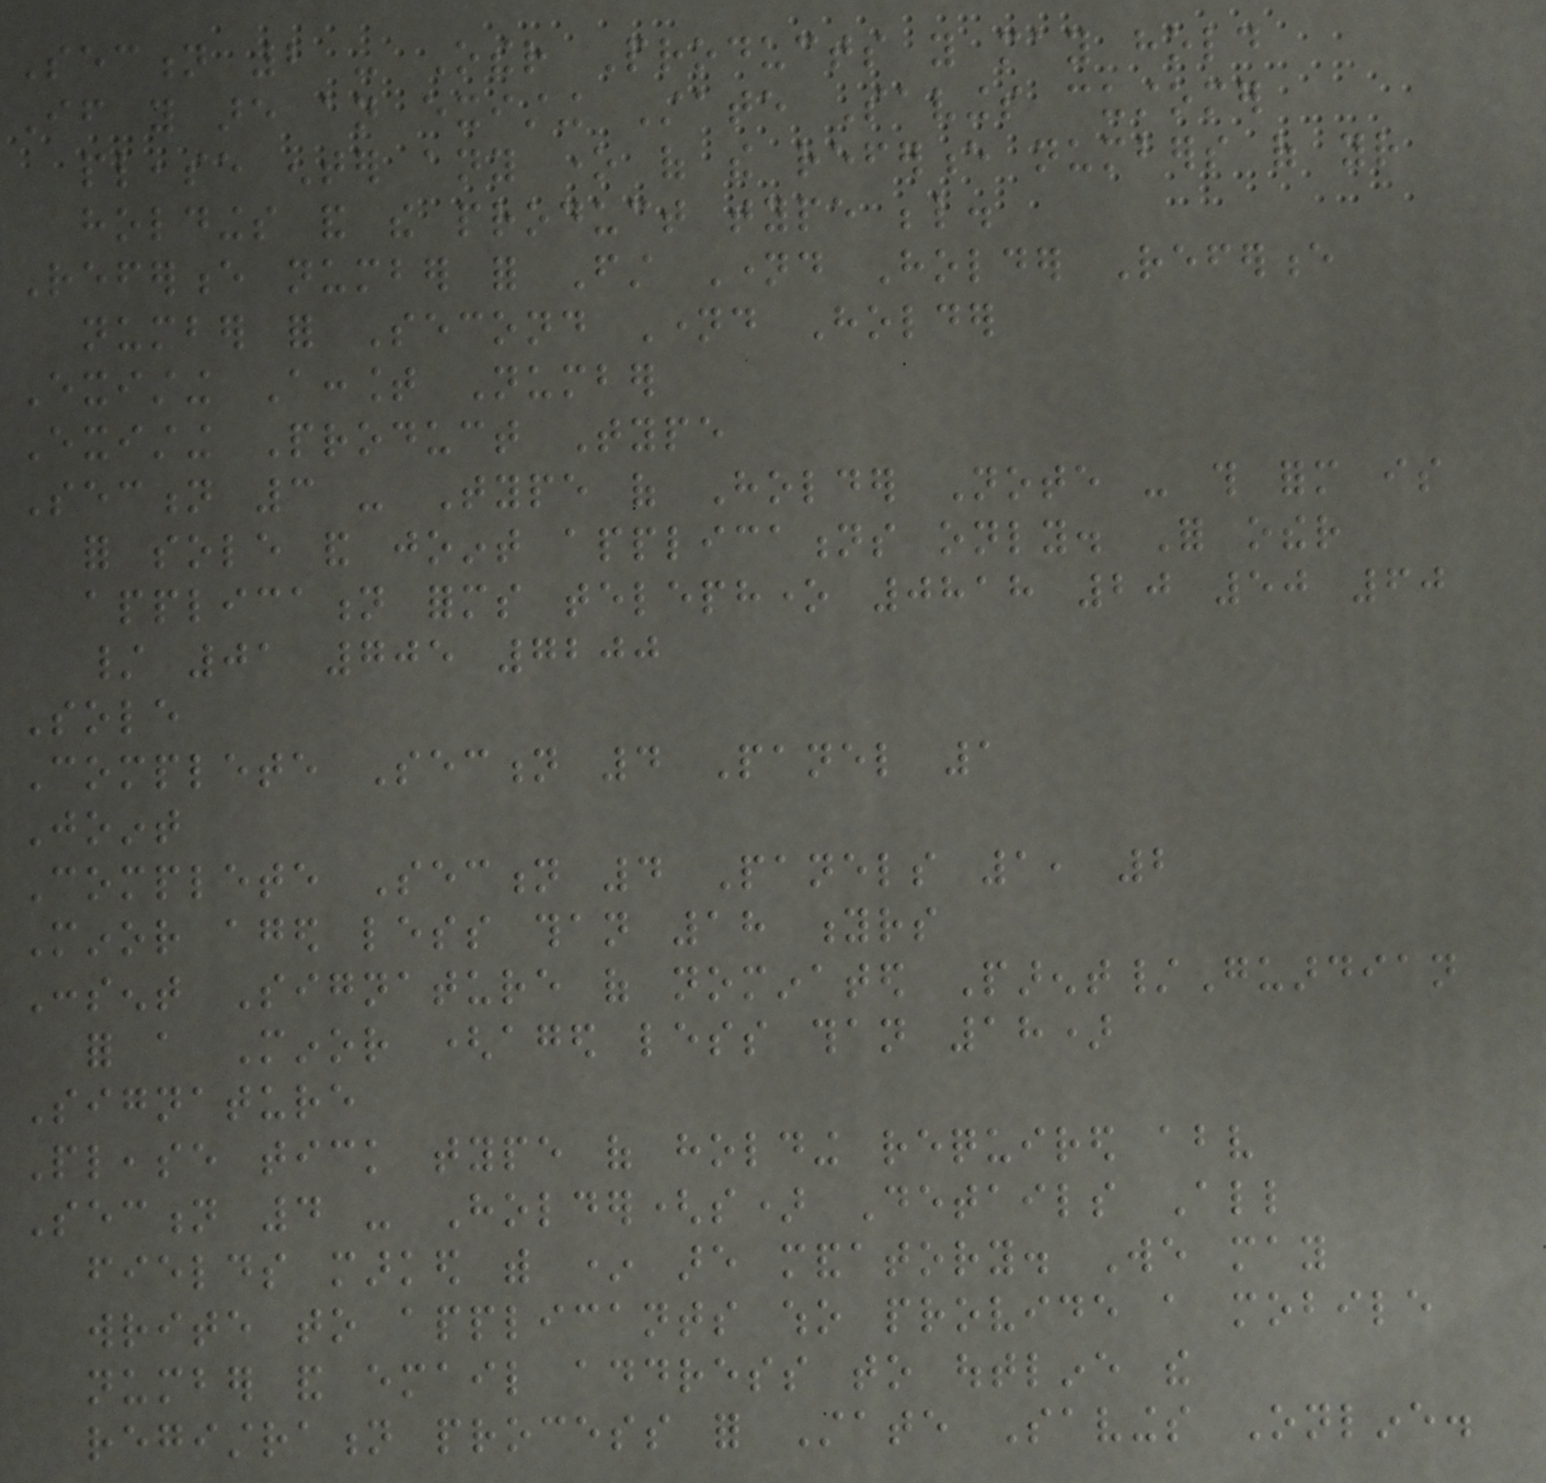Section 2 - Other Products you may hold
If you are an existing State Savings customer
please enter any one of the reference numbers of your
holdings and the product type below.
Reference number for First Named Holder Reference
number for Second Named Holder
Existing Account Number
Existing Product Type
Section 3 - Type of Holder Note - this form is
for sole and joint applications only. For other
application forms telephone 0818 20 50 60
/ 01 705 7200
Sole
Complete Section 4 Panel 1
Joint
Complete Section 4 Panels 1, 2
Minor aged less than 18 yrs
Consent Signature of nominated Parent/Guardian
for a Minor (aged less than 18)
Signature
Please tick type of holding required above
Section 4 - Holder(s) Details All
fields marked with * are mandatory. We may
write to applicants who provide a mobile
number and email address to outline the
registration process for State Savings Online.
